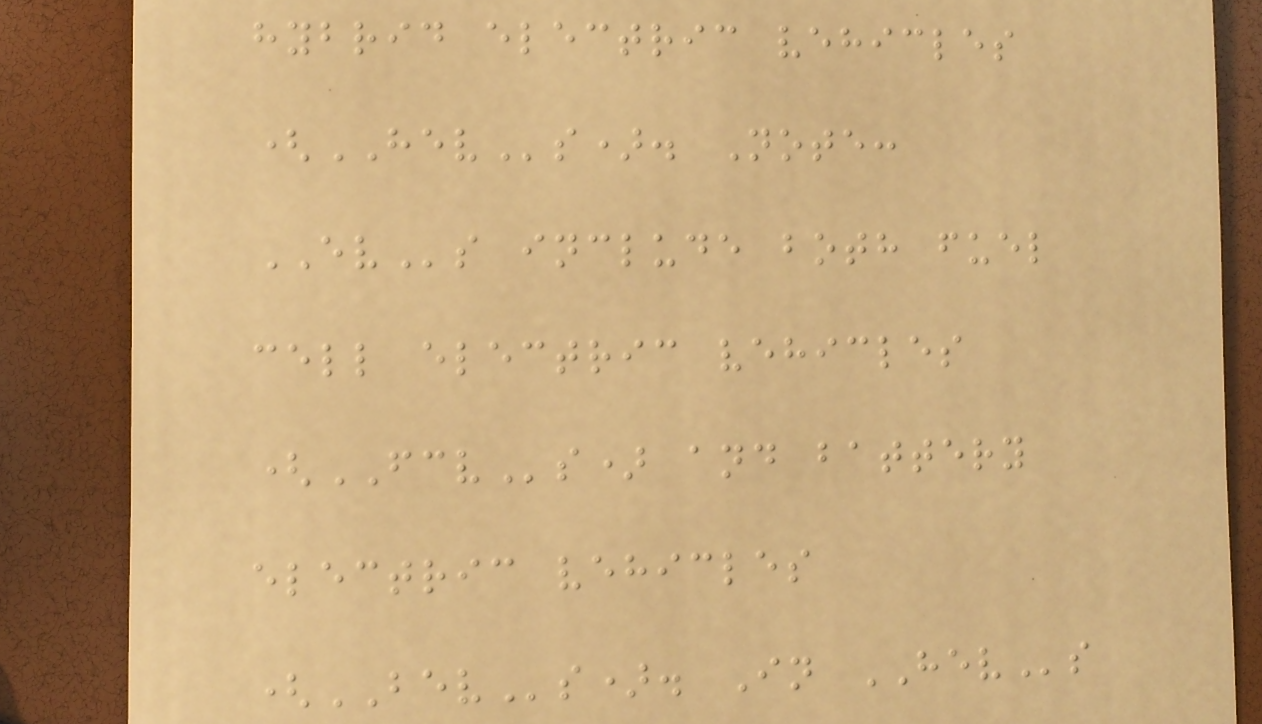hybrid electric vehicles
(HEVs). Note:
EVs include both fuel
cell electric vehicles
(FCVs) and battery
electric vehicles
(BEVs). In HEVs
